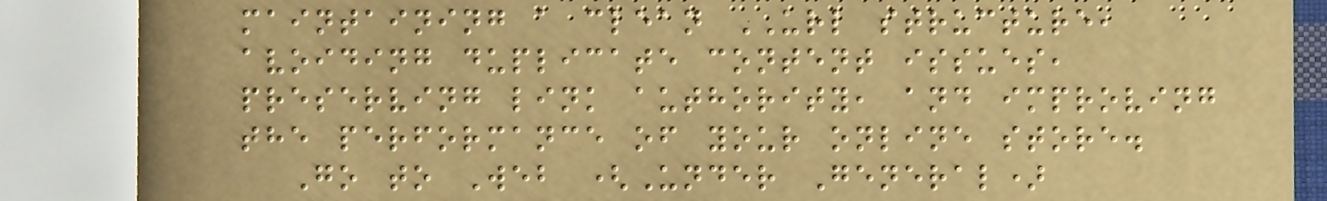maintaining a clean URL structure,
avoiding duplicate content issues,
preserving link authority, and improving
the performance of your online store.
Go to Web (Under General)
